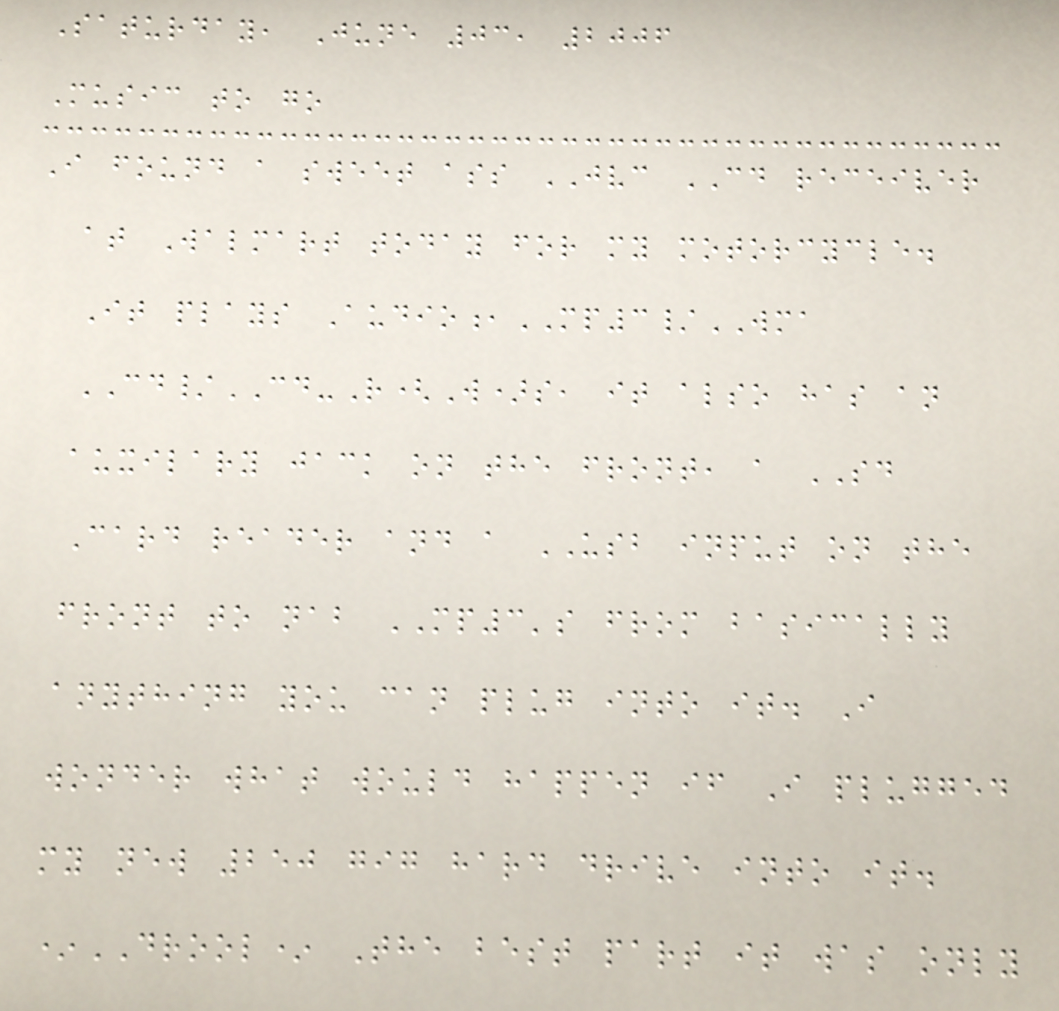Saturday, June 03, 2006
Music to go
I found a sweet ass JVC CD receiver
at Walmart today for my motorcycle.
It plays Audio,MP3/WMA
CD/CD-R(W)s, it also has an
auxilary jack on the front, a SD
Card reader and a USB input on the
front to nab MP3's from basically
anything you can plug into it. I
wonder what would happen if I plugged
my new 250 gig hard drive into it.
*DROOL* The best part it was only
